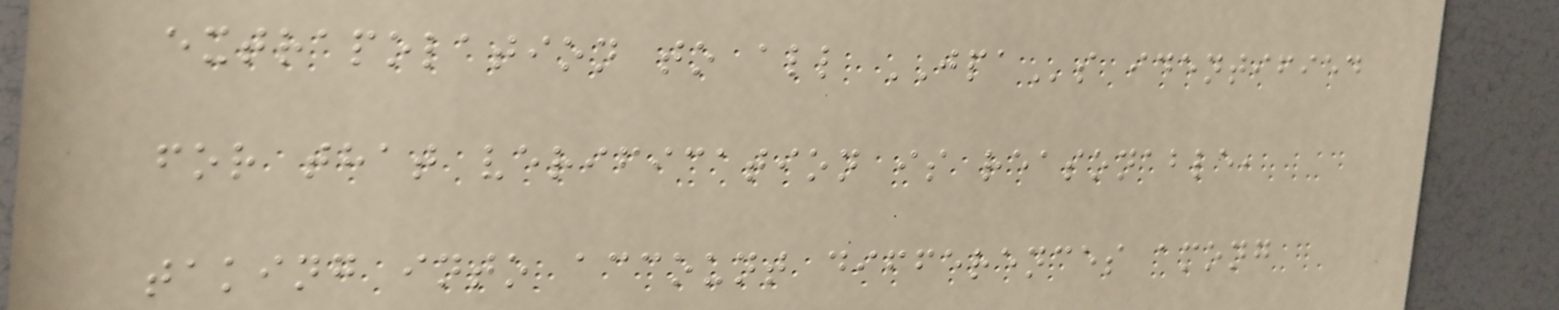extrapolation to all JPAs identified
for that verification is reasonable,
taking into account differences among
